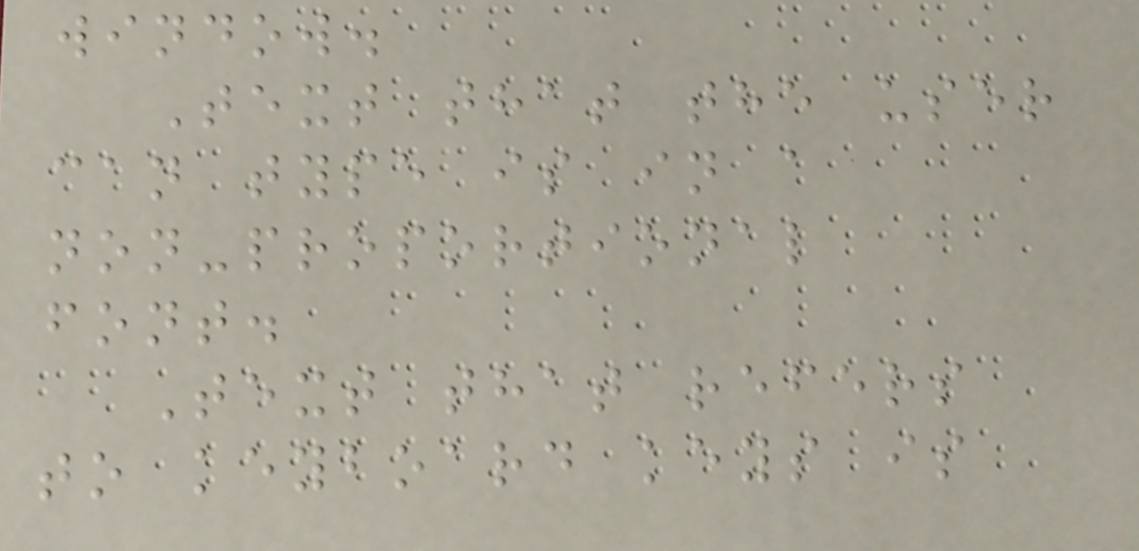window.
Text that the user
can type is in a
non-proportional
font.
Text that refers
to keyboard keys is
